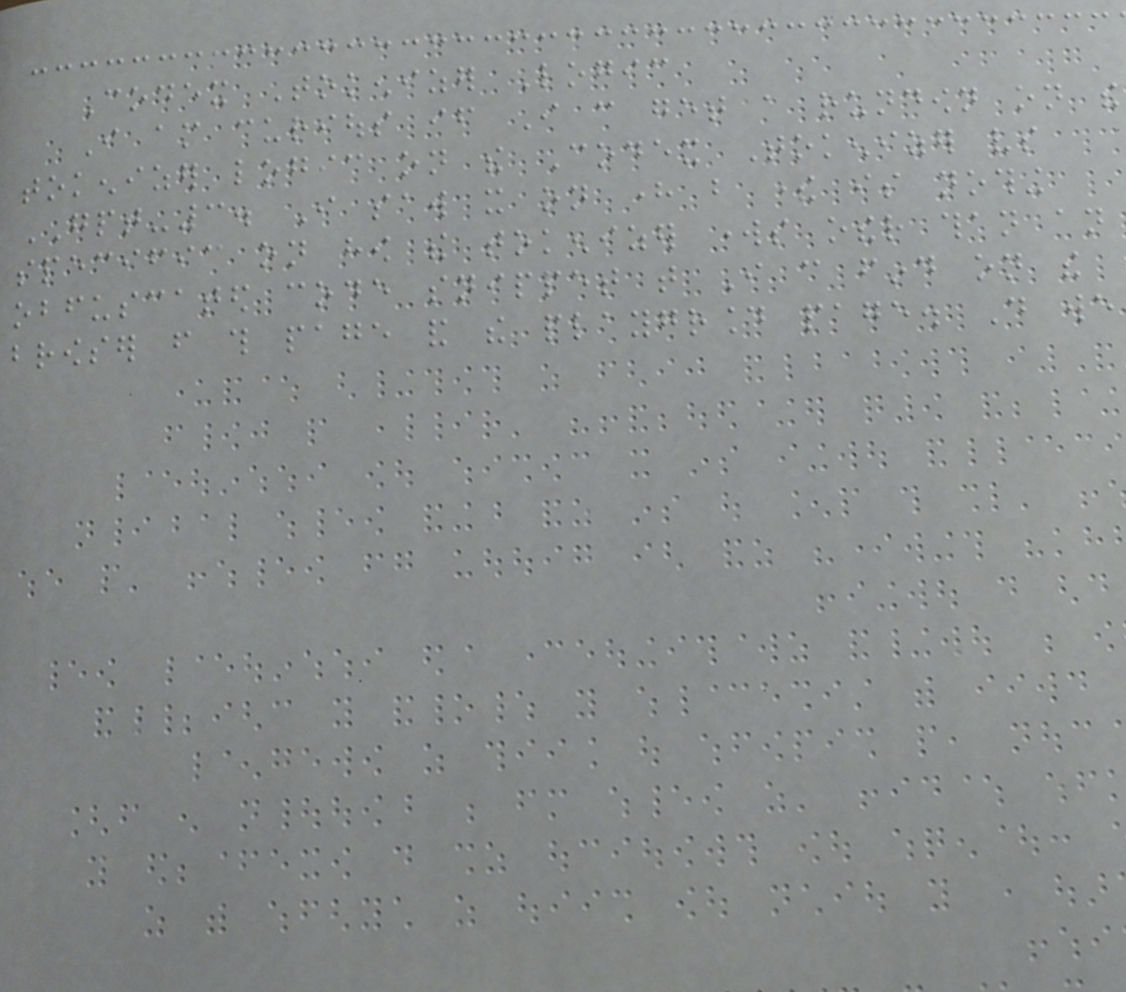Codex Tokenizer Logic
I am curious if I can get a rundown on the
tokenizer logic on the Codex Tokenizer vs
GPT-3. I saw it on here but there is nothing
specific on how the tokenizer works other than an
obfuscated code snippet that I can find on the
browser from this page and the playground page. Do we
